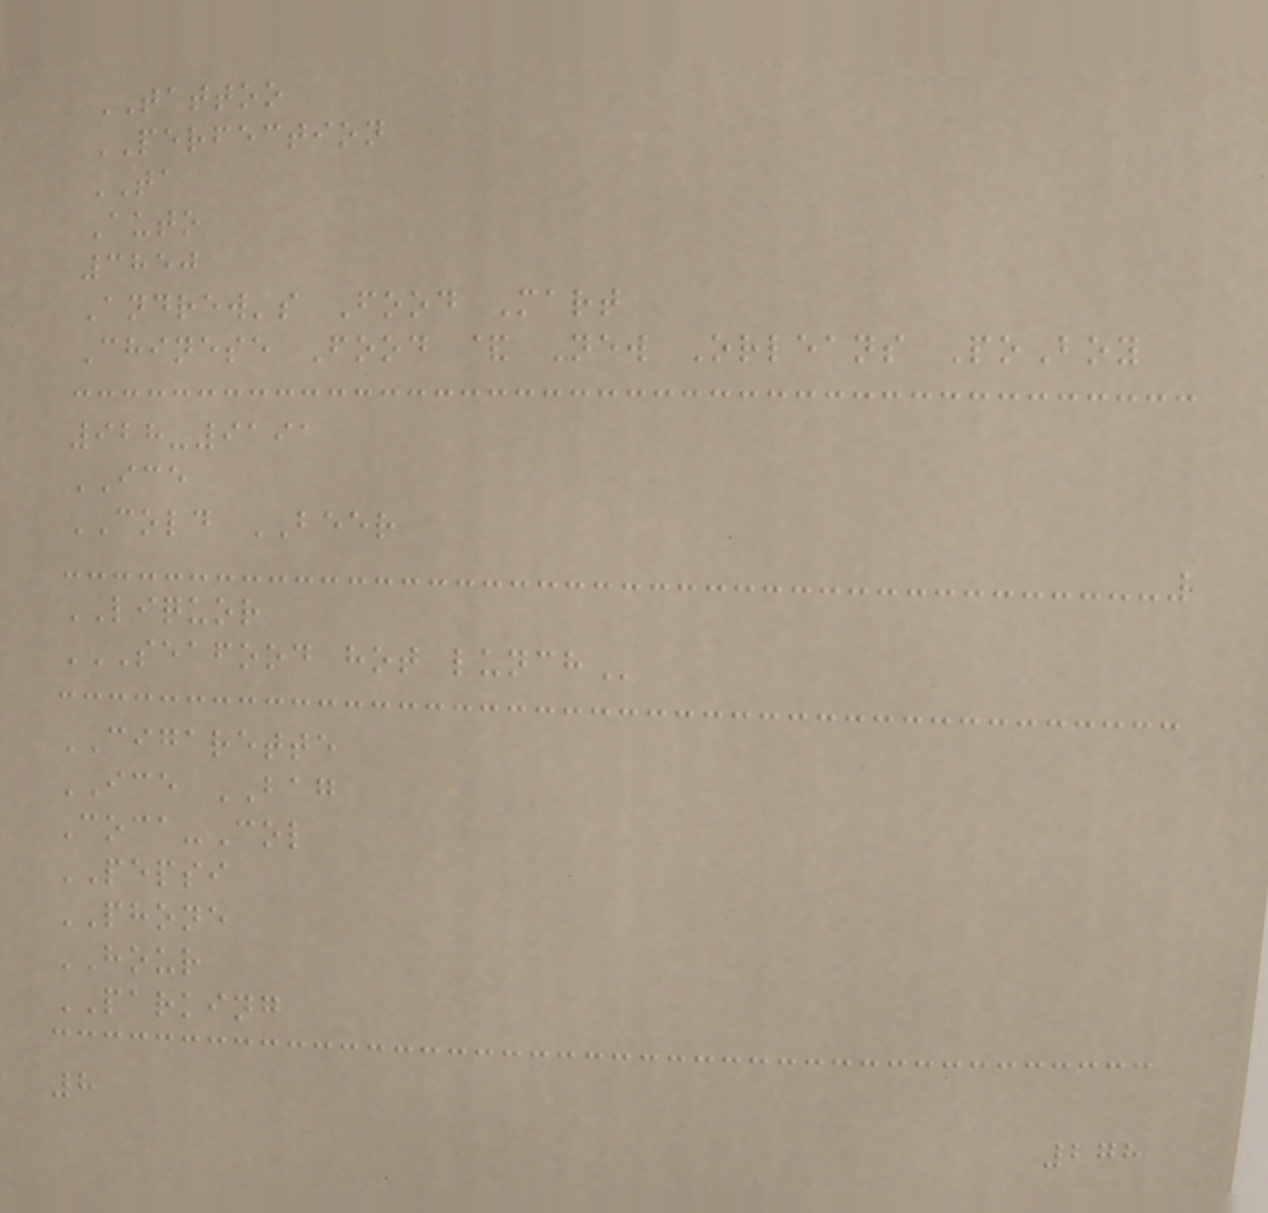TATTOO
PERFECTION
TA
Auto
3850
Andrew's Food Mart
Chinese Food & New Orleans PoBoy
928-9191
ICE
COLD BEER
LIQUOR
SEAFOOD HOT LUNCH
CIGARETTE
ICE BAG
Coca-Col
PEPSI
PHONE
HOUR
PARKING
8
278
